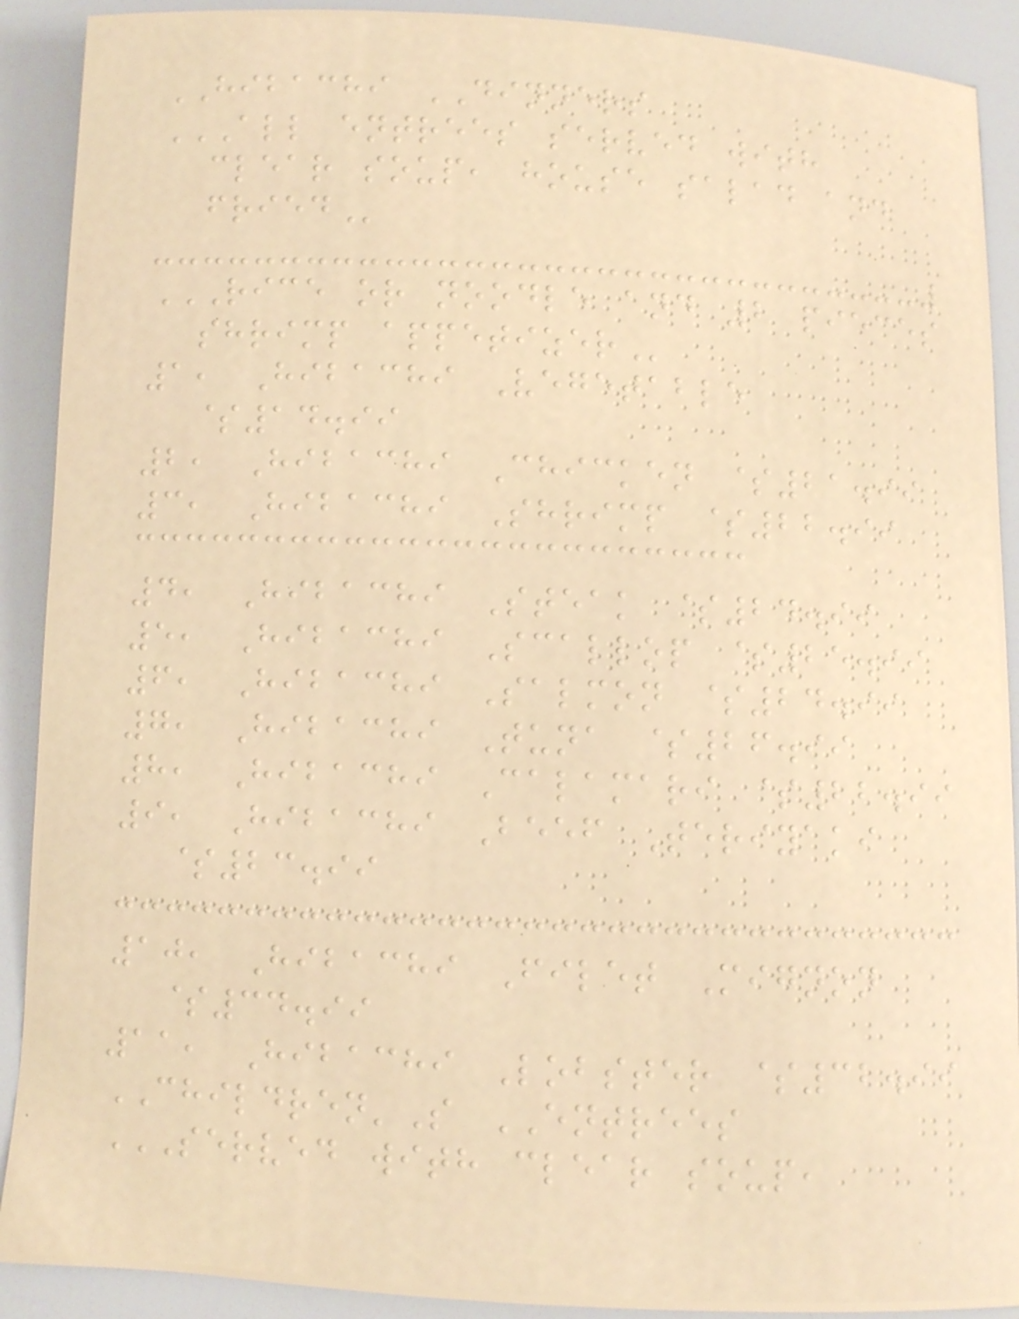HIBACHI DINNERS
ALL ENTREES SERVED WITH
CLEAR SOUP, HOUSE SALAD AND
FRIED
RICE OR NOODLE AND 2 PIECES
SHRIMP APPETIZER
1, Hibachi Vegetable
$14.99
2, Hibachi Chicken $21.99
3, Hibachi Shrimp $22.99
4, Hibachi Steak $24.99
5, Hibachi Scallop $25.99
6, Hibachi Salmon $24.99
7, Hibachi Tuna $26.99
8, Hibachi Calamari $22.99
9, Hibachi Beef Teriyaki
$23.99
10, Hibachi Filet Mignon
$34.99
11, Hibachi Lobster $32.99
CHILDREN'S ENTREES
SERVED WITH CLEAR SOUP,
